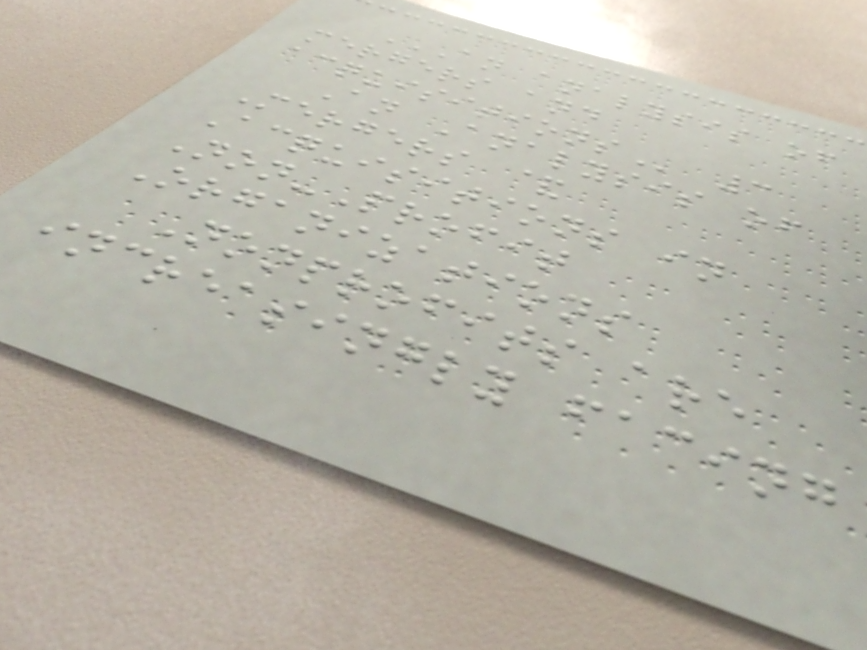AN ANALYSIS OF
MERGERS AND
ACQUISITIONS 3
An Analysis of
Mergers &
Acquisitions in
Non-Profit
Organizations
Nonprofits are
increasingly facing
